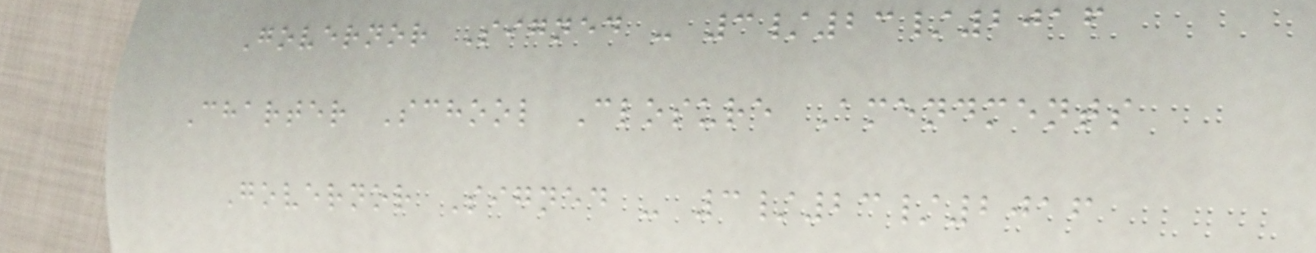Governor Signed - 3/23/2016
Charter School Closure Amendments
Governor Signed - 3/23/2016
